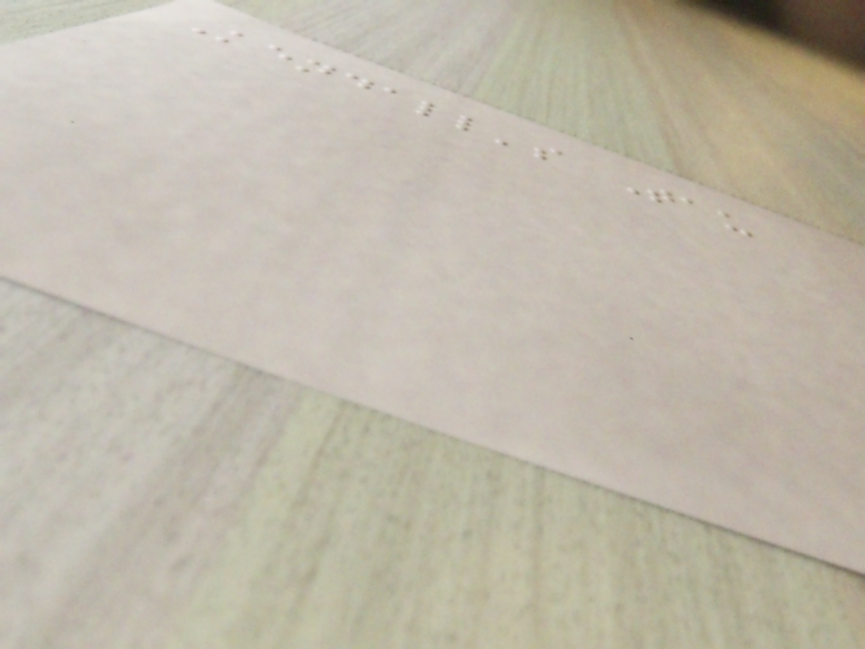Kendall's Tau
